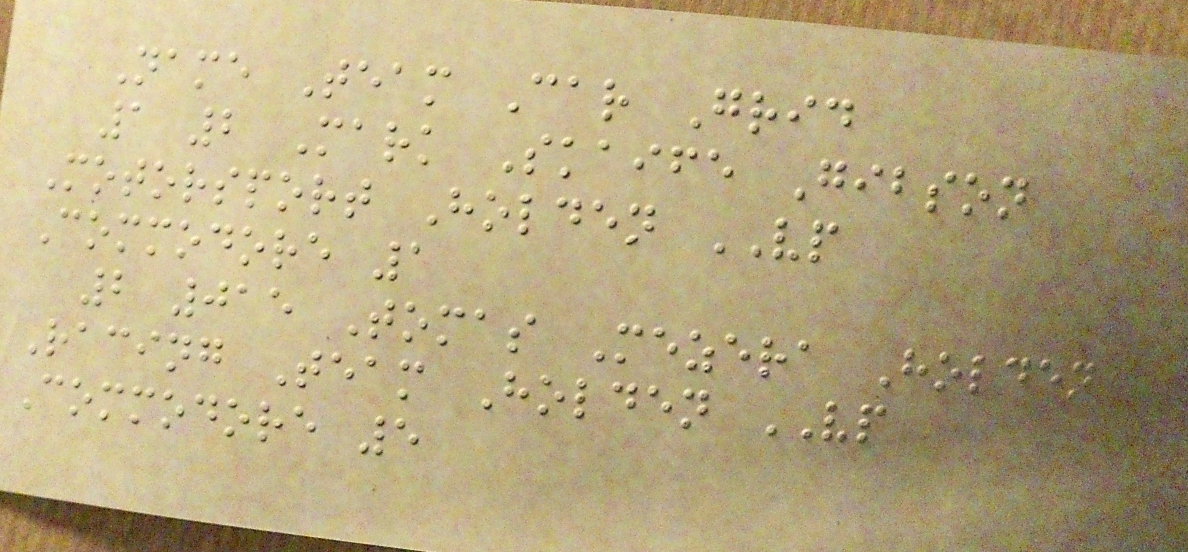Name Team Car Grid
1 2 Mark Skaife Gibson
Motorsport Holden VP
Commodore 1
2 015 Tomas Mezera Holden
Racing Team Holden VP
Commodore 5
